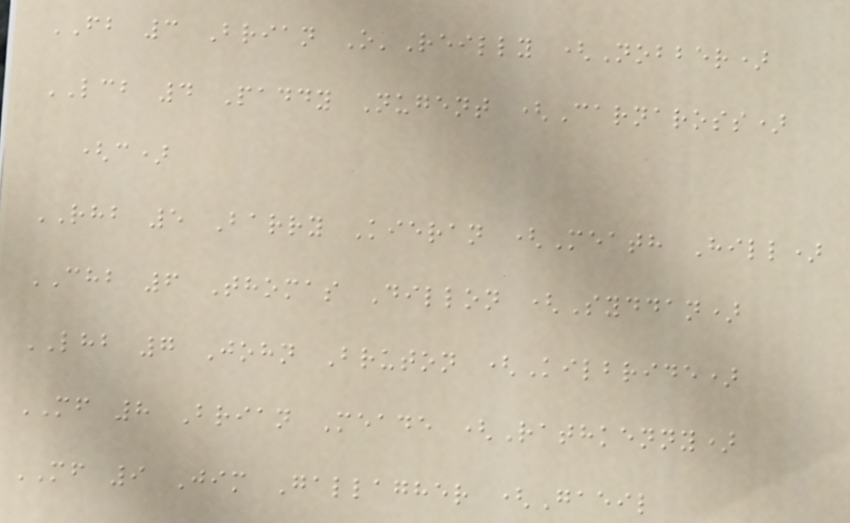FB 3 Brian O'Reilly (Nobber)
LCB 4 Paddy Nugent (Carnaross)
(c)
RHB 5 Barry Kieran (Meath Hill)
CHB 6 Thomas Dillon (Syddan)
LHB 7 John Bruton (Kilbride)
MF 8 Brian Meade (Rathkenny)
MF 9 Jim Gallagher (Gaeil
